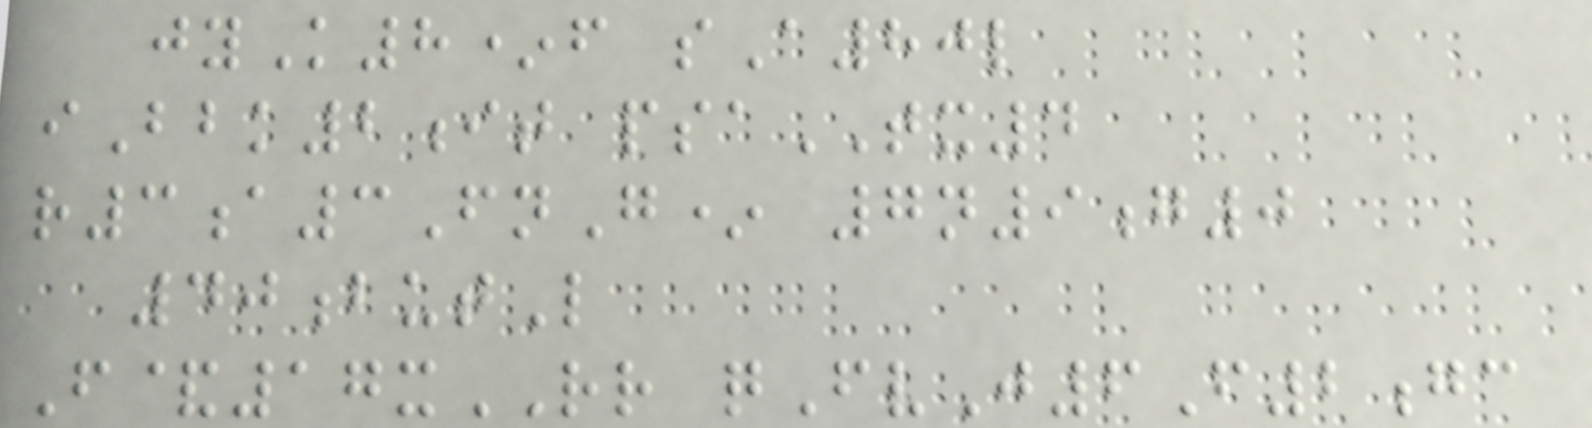jyK8*f sA80l
iBbk2it psaTX4
r3a3FnG* 7n9g0
40butL
F&17xRR qFvJ6F2gc
